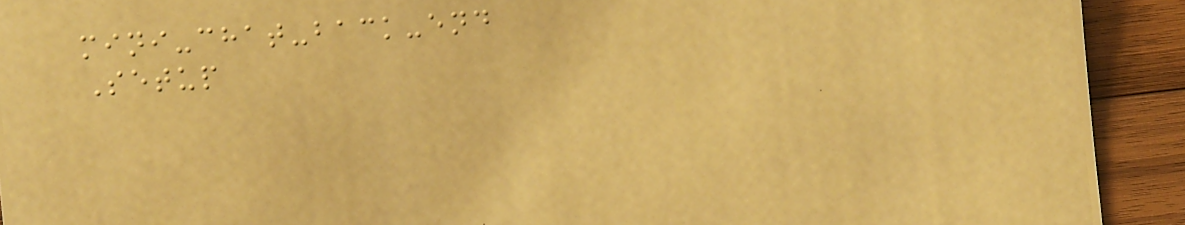mini-chat-back-end
Setup
